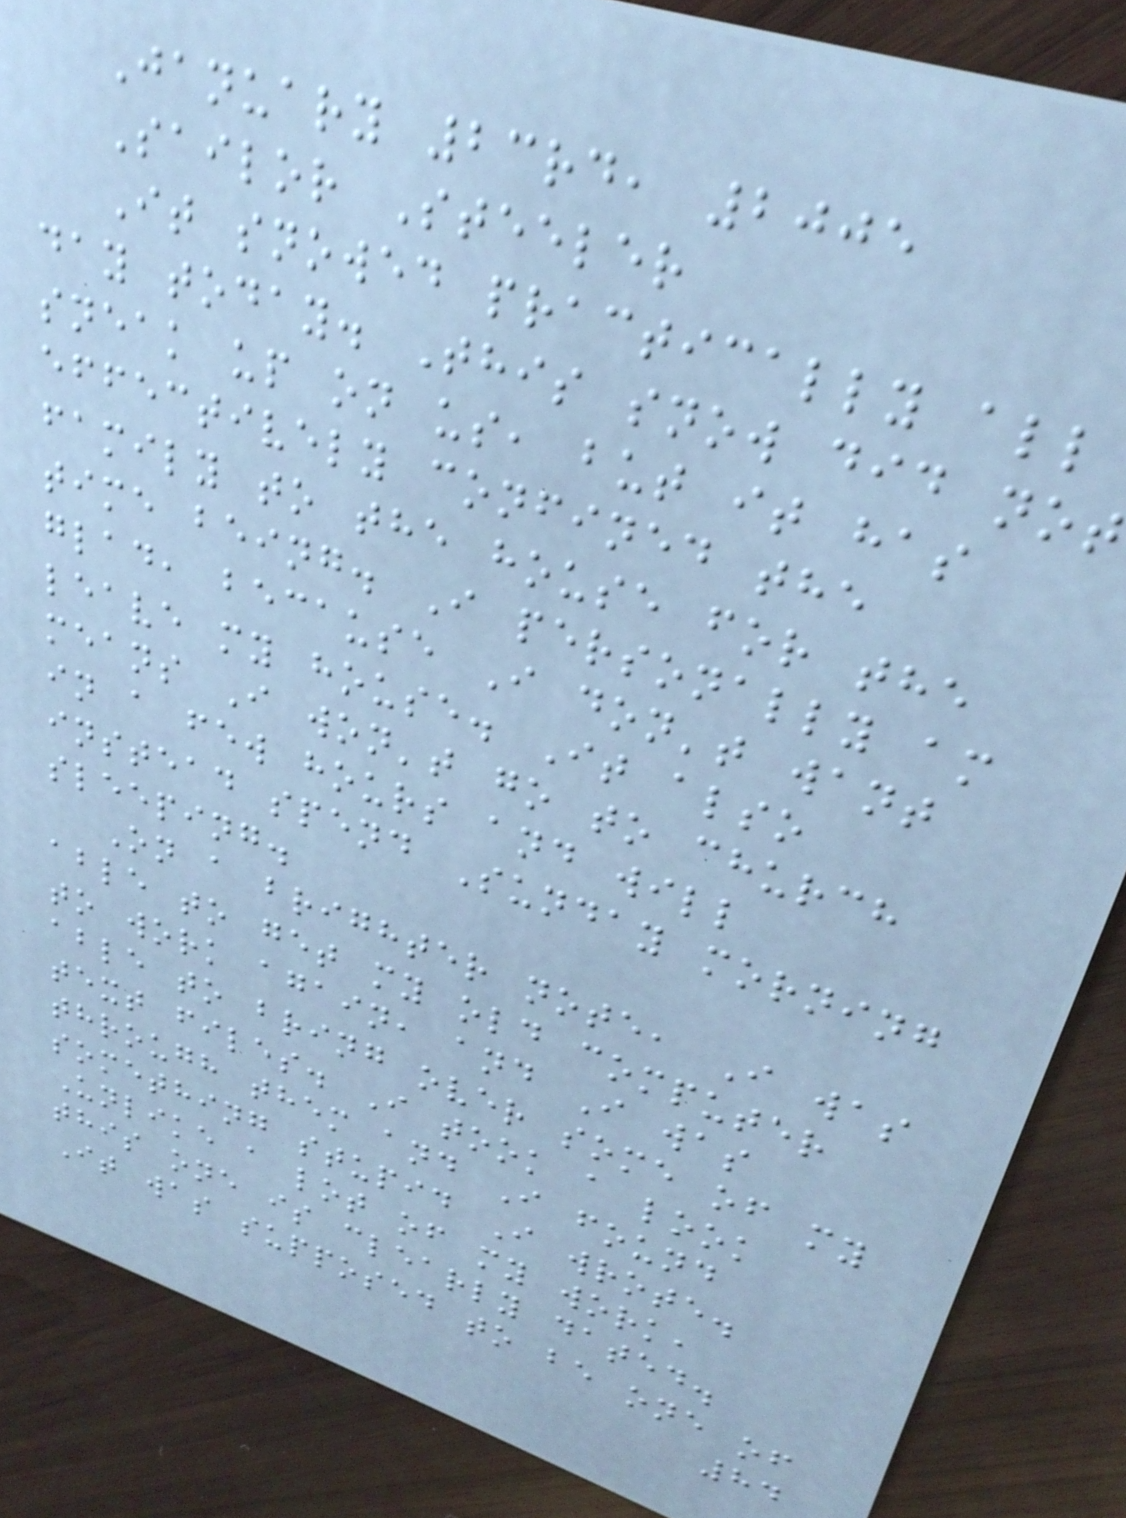January 23rd, 2005
Sailor Steeler
It snowed practically all
day today. This snow did not
sneak up on us, but it has
effectively confined the
family to the house for the
time being. I personally am
glad, because I don't want
leave my house. It also
means I won't go to church
in a few hours and will
instead spend Sunday morning
sleeping.
On a brighter note, I was
able to get my old computer
to work again, and I was
able to bring over some of my
text files. I took a look
through them and I found
something stupid I wrote.
Unlike a lot of my work,
this one is clearly dated.
It was supposed to be one of
84
